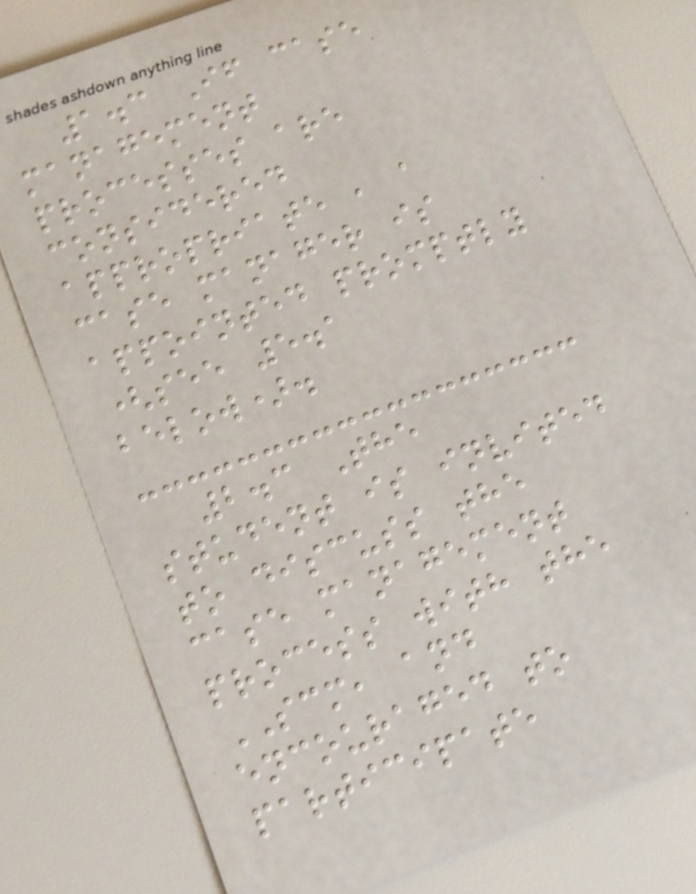1.3 If case
management
processes are
considered
appropriate , a
case manager is
appointed promptly
(see 5.1
below).
2.3 The
student is invited
to discuss the
case management
process with the
SCM, and
encouraged to
participate
